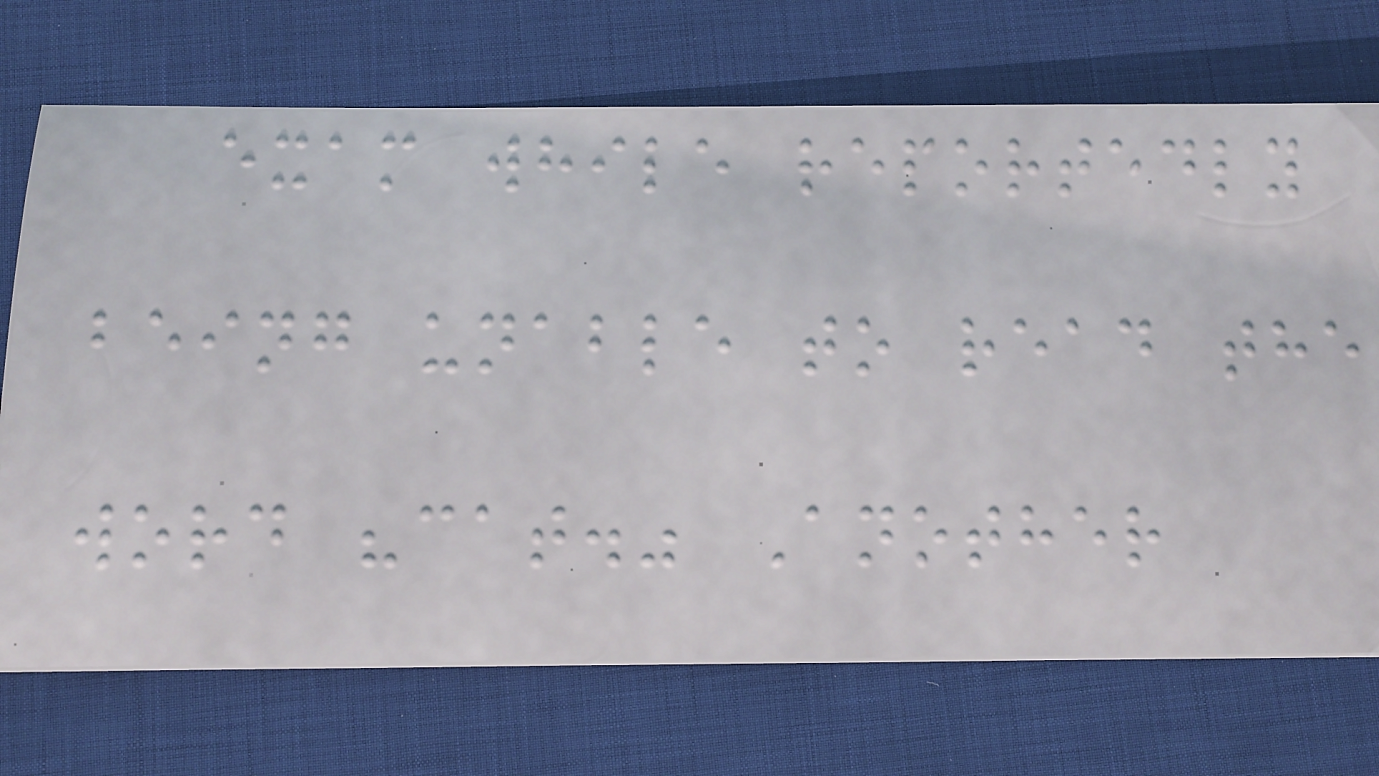exam while reportedly
being unable to read the
word "cat." Another
